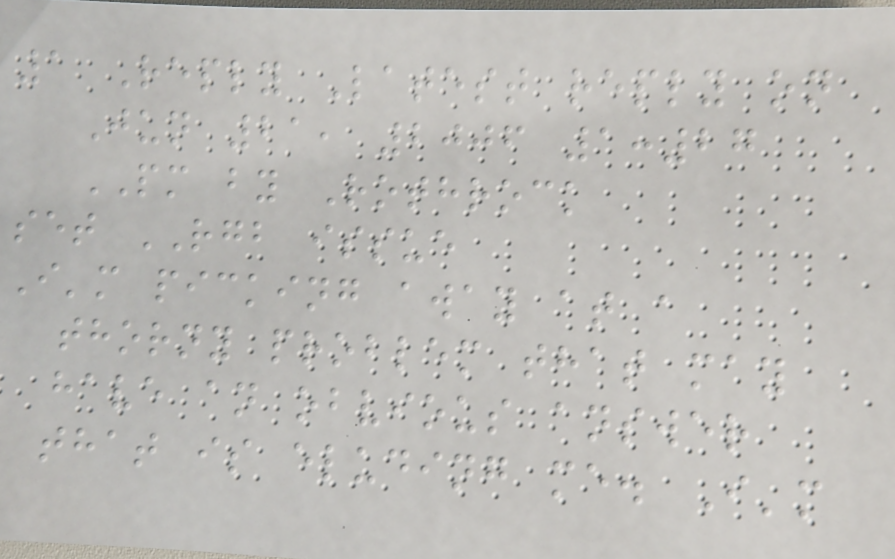1 Reply Latest reply on
Jun 21, 2006 1:27
PM by Rothrock
set RGB issue
I'm picking away at a
thorny problem that may
have an obvious answer
that is eluding me. I'm
